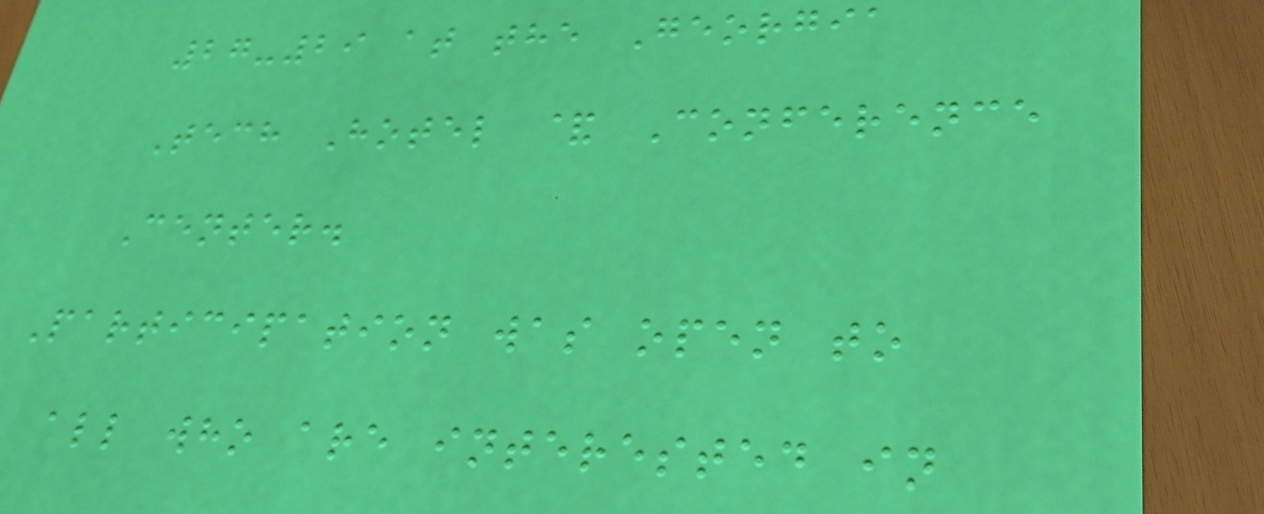27-29 at the Georgia
Tech Hotel & Conference
Center.
Participation was open to
all who are interested in
